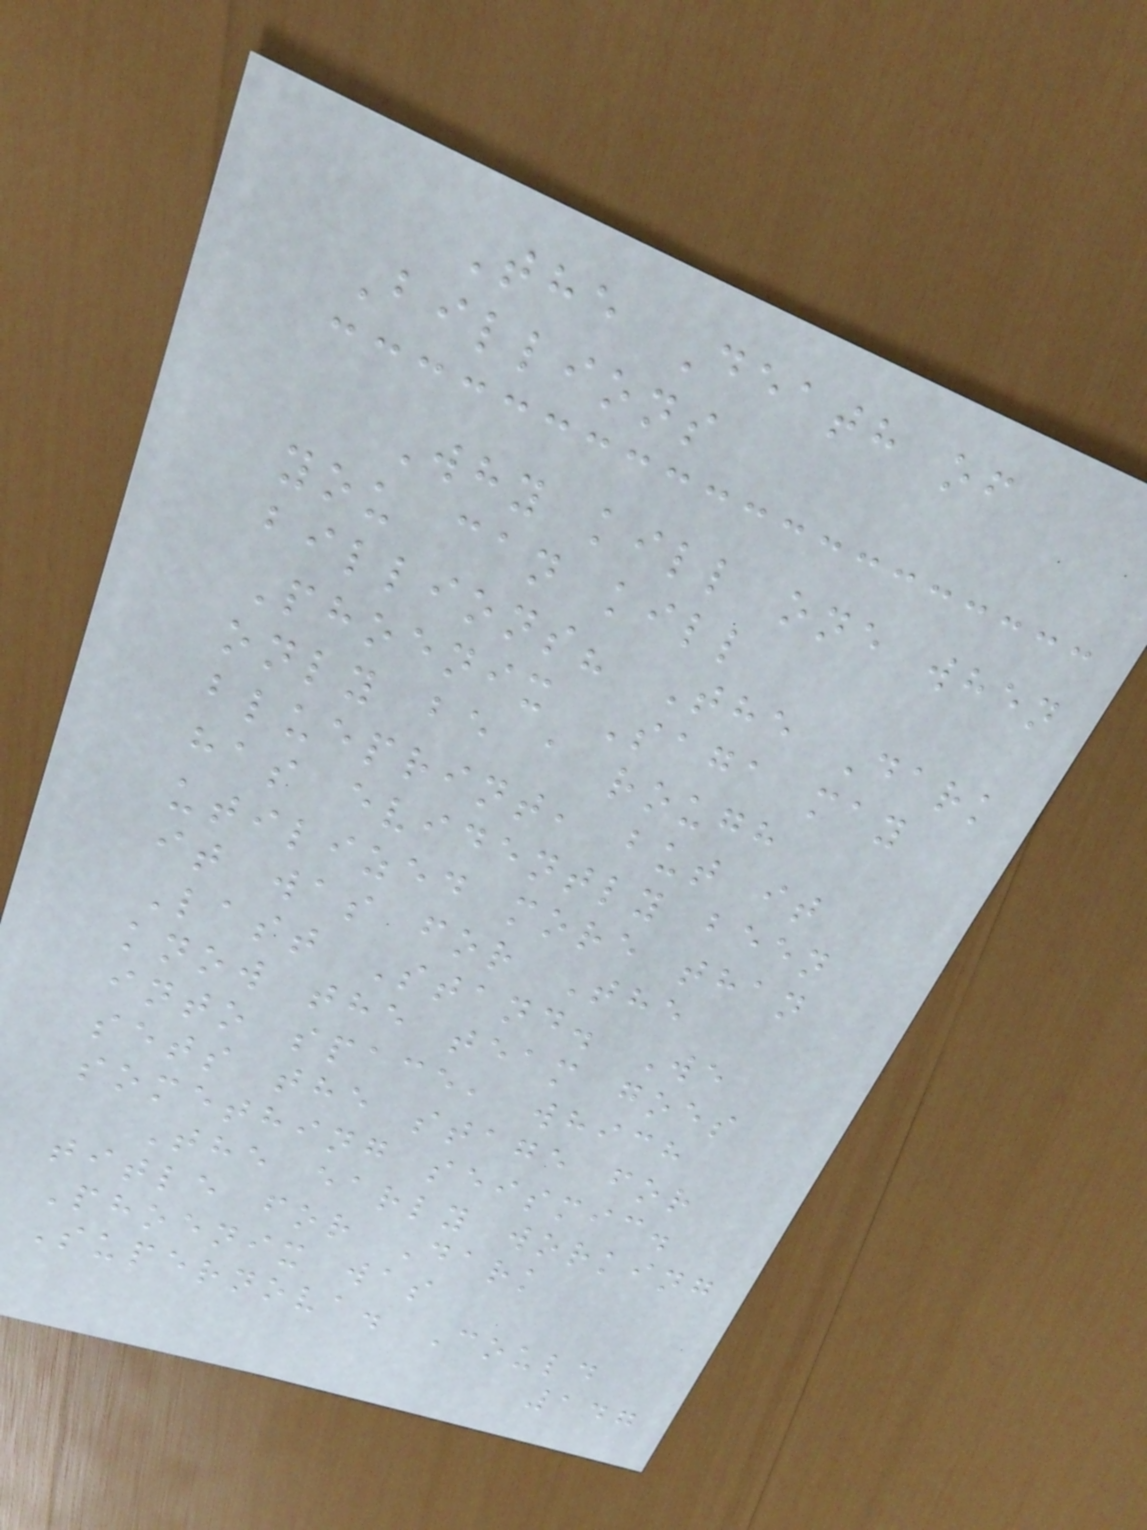The Death of
Billions
Why kill one when
you can kill
billions? The Dark
Phoenix Saga may
only be a rough
blueprint, but it
has evidently been
utilized more than
it was for The
Last Stand. We
know the team goes
into space, which
sets the stage for
something seismic.
The early working
title for Dark
Phoenix was
Supernova. Could
147
